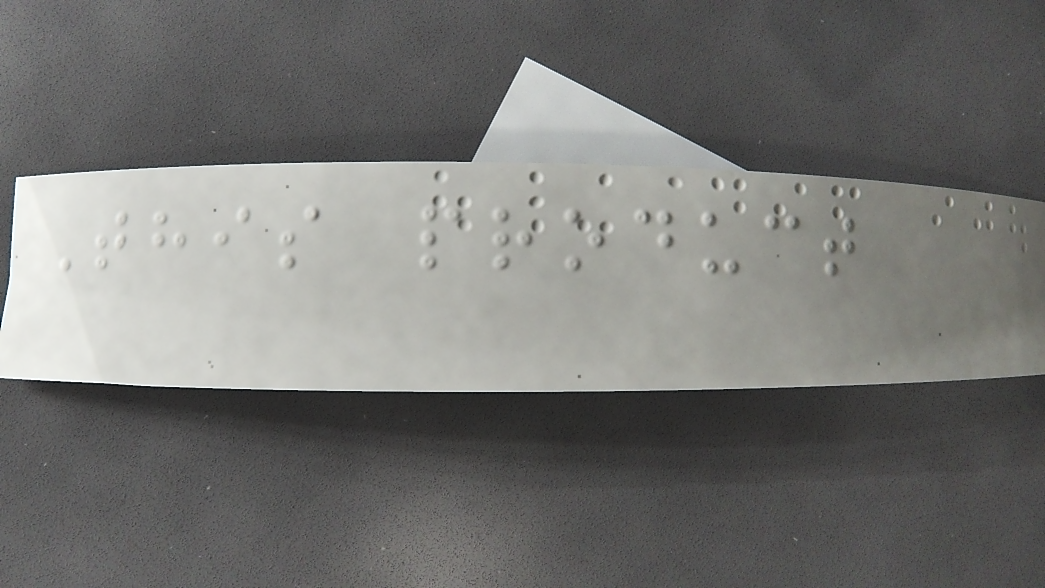This product
